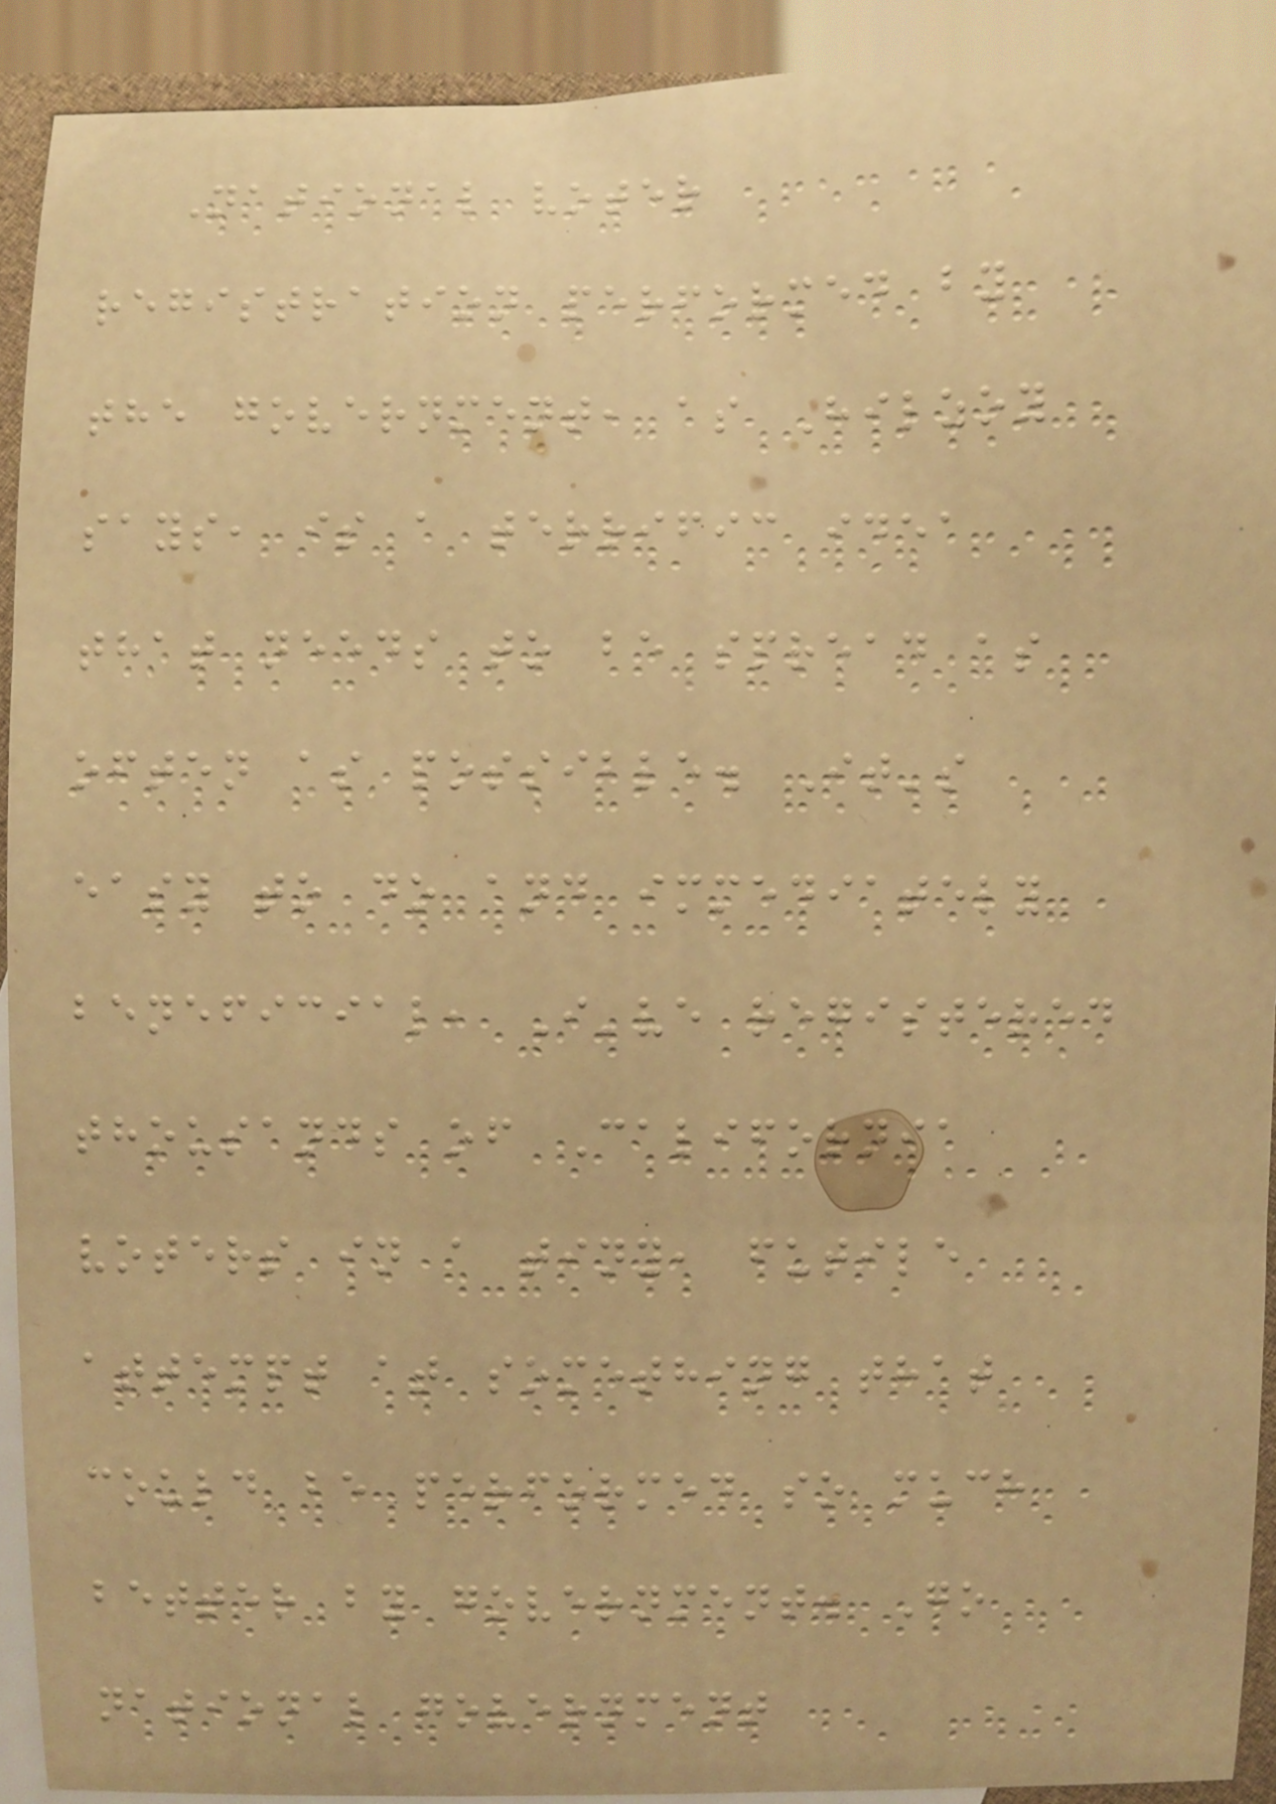National voter
registration performed by
the government, as Hilzoy
says, is a terrific idea
that needs to be spread as
often as possible. It's
easy to do and immediately
beneficial, I've registered
thousands of California
voters in a tiny, futile
attempt at something that
could be performed so much
better by government. Go
national government
